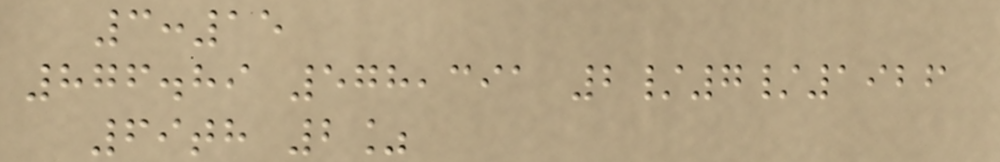3:15
876.89 578,391 2/7/1926
69th 2%
